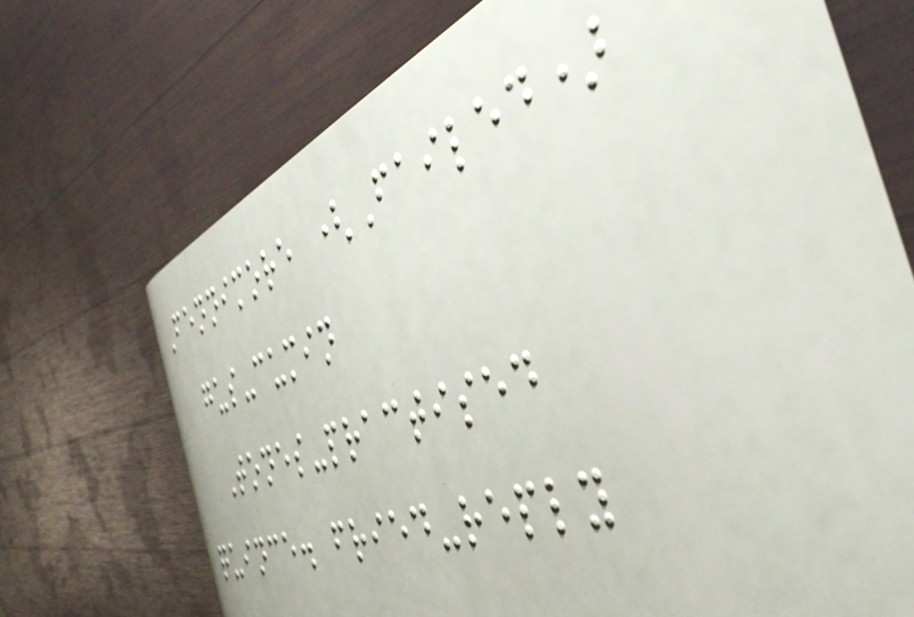Fennimore (Failed)
gus-cumin
Tones-practised
quince. fried-reply
